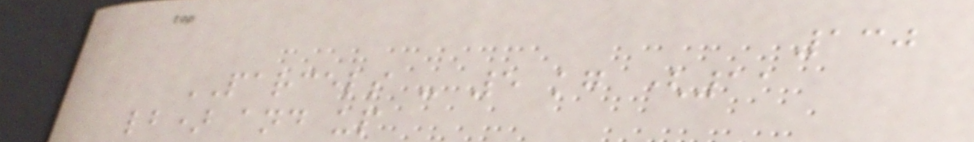130
PARCELS - 5 kg (11
lb) and up
